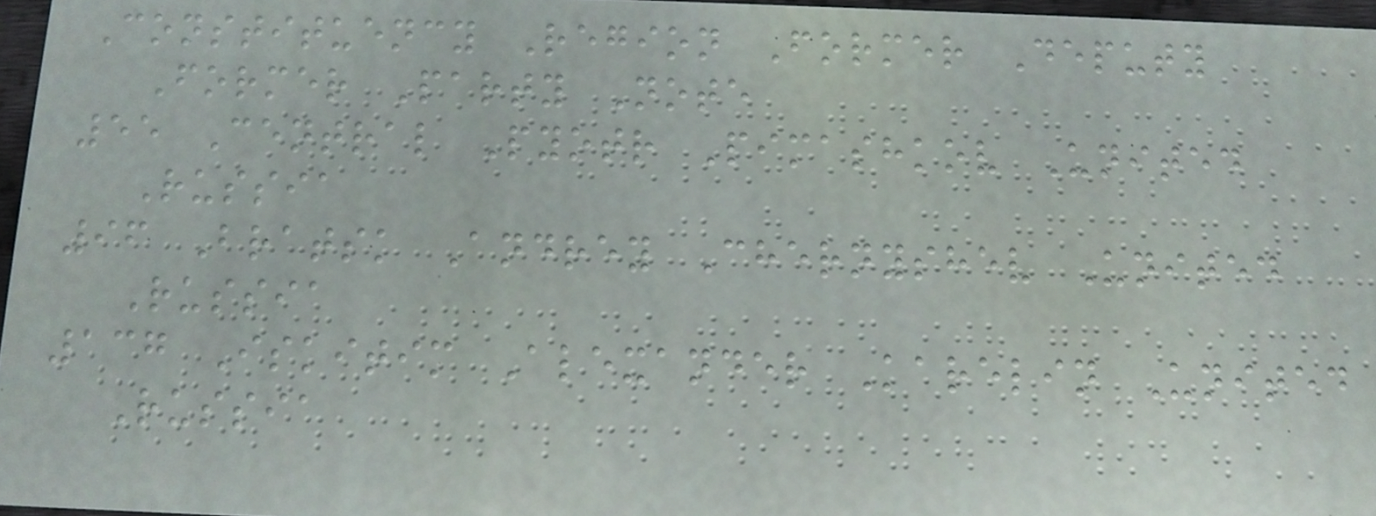Constituency Region Former Deputy
Former Party Note
55 Central Pyotr Pimashkov United
Russia
96 Bratsk Andrey Chernyshev United
Russia
137 Iskitim Alexander Karelin United
Russia
